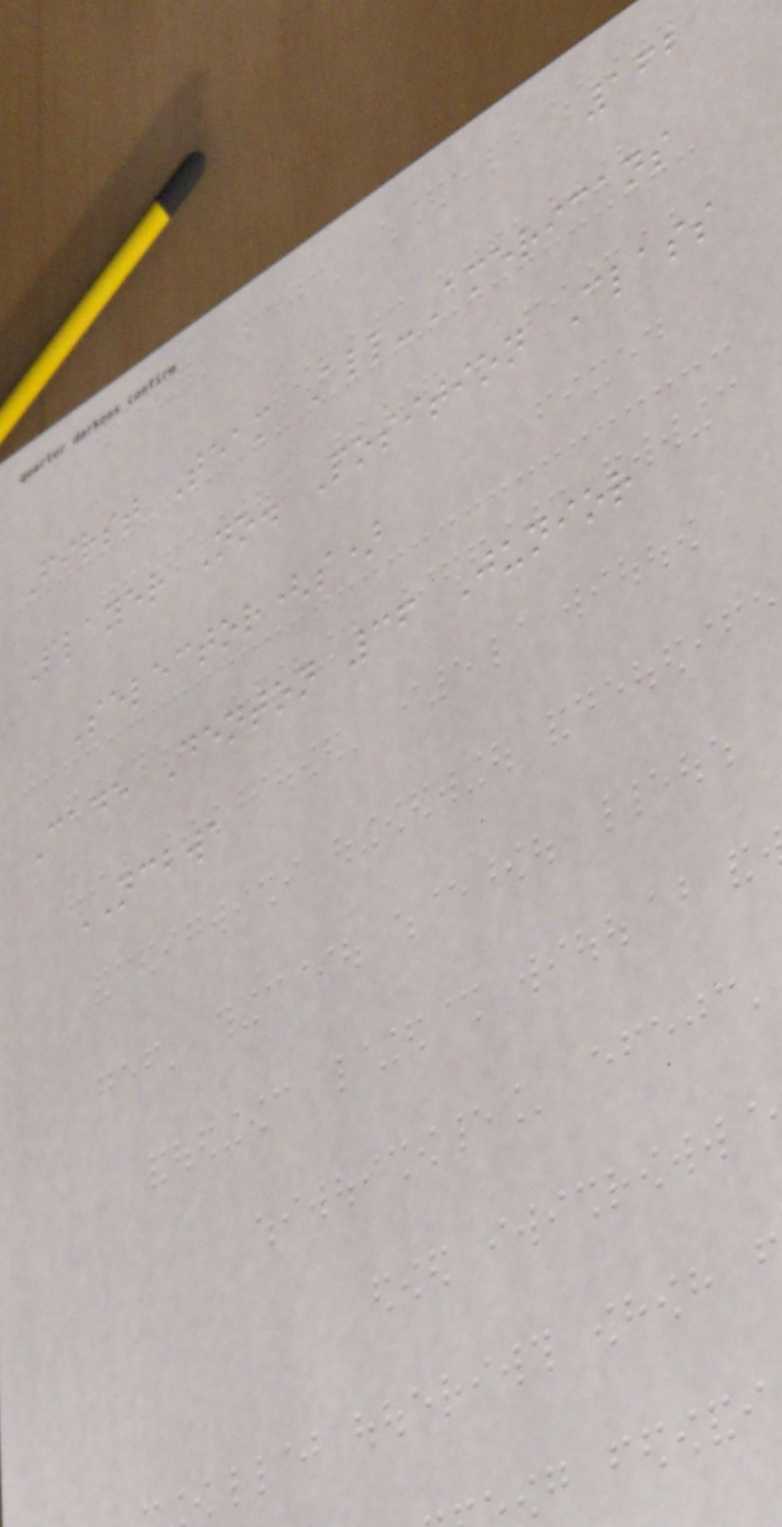162
First Team All-Americans
Player No. Position Class
Selector(s)
Cade Denton 36 Junior
NCBWA
